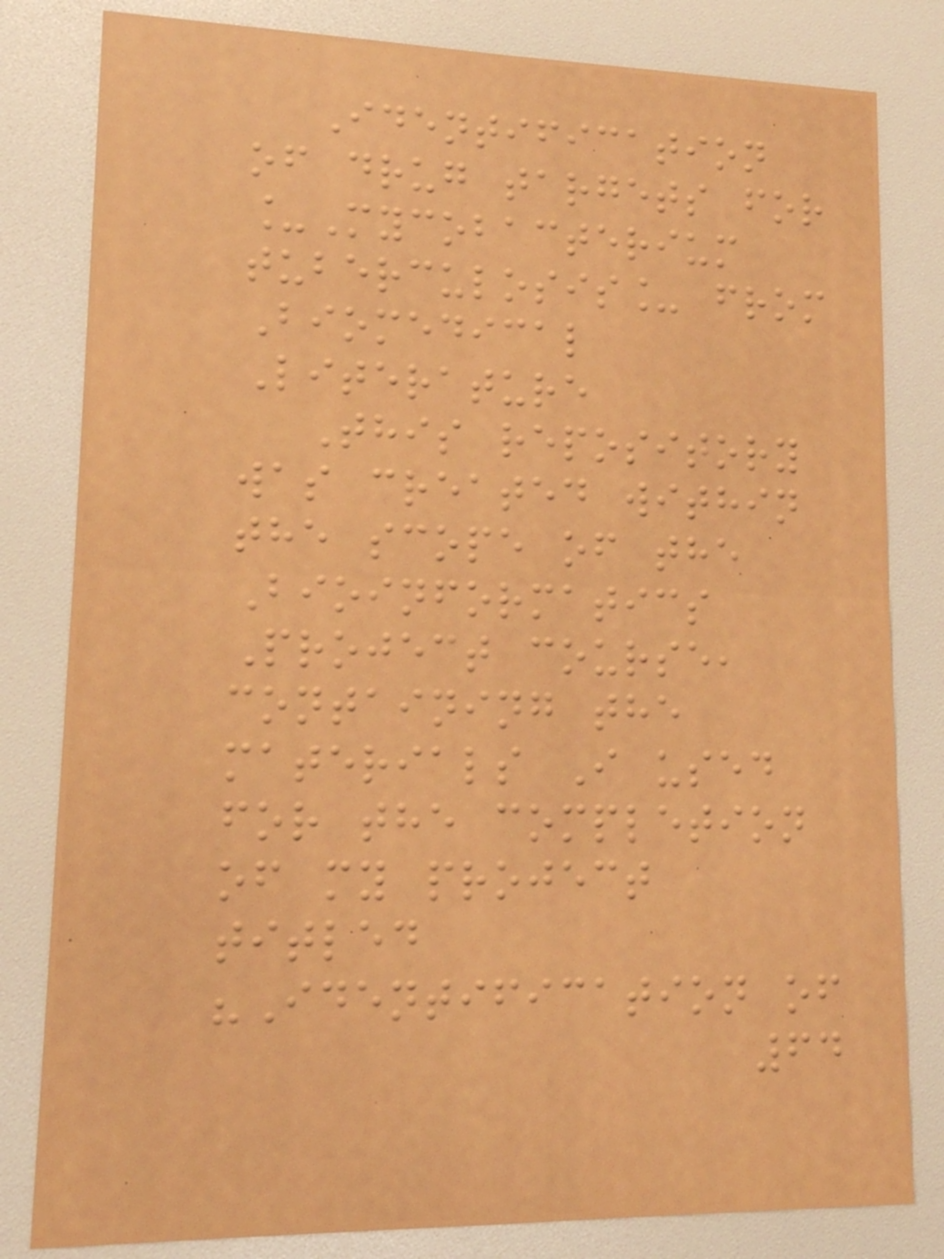Identification
of drug targets for
_Mycobacterium
tuberculosis_ from
Biomedical
Literature
This repository
was created within
the scope of the
Bioinformatics
Project course,
containing the
materials I used
for the completion
of my project
titled
"Identification of
64
